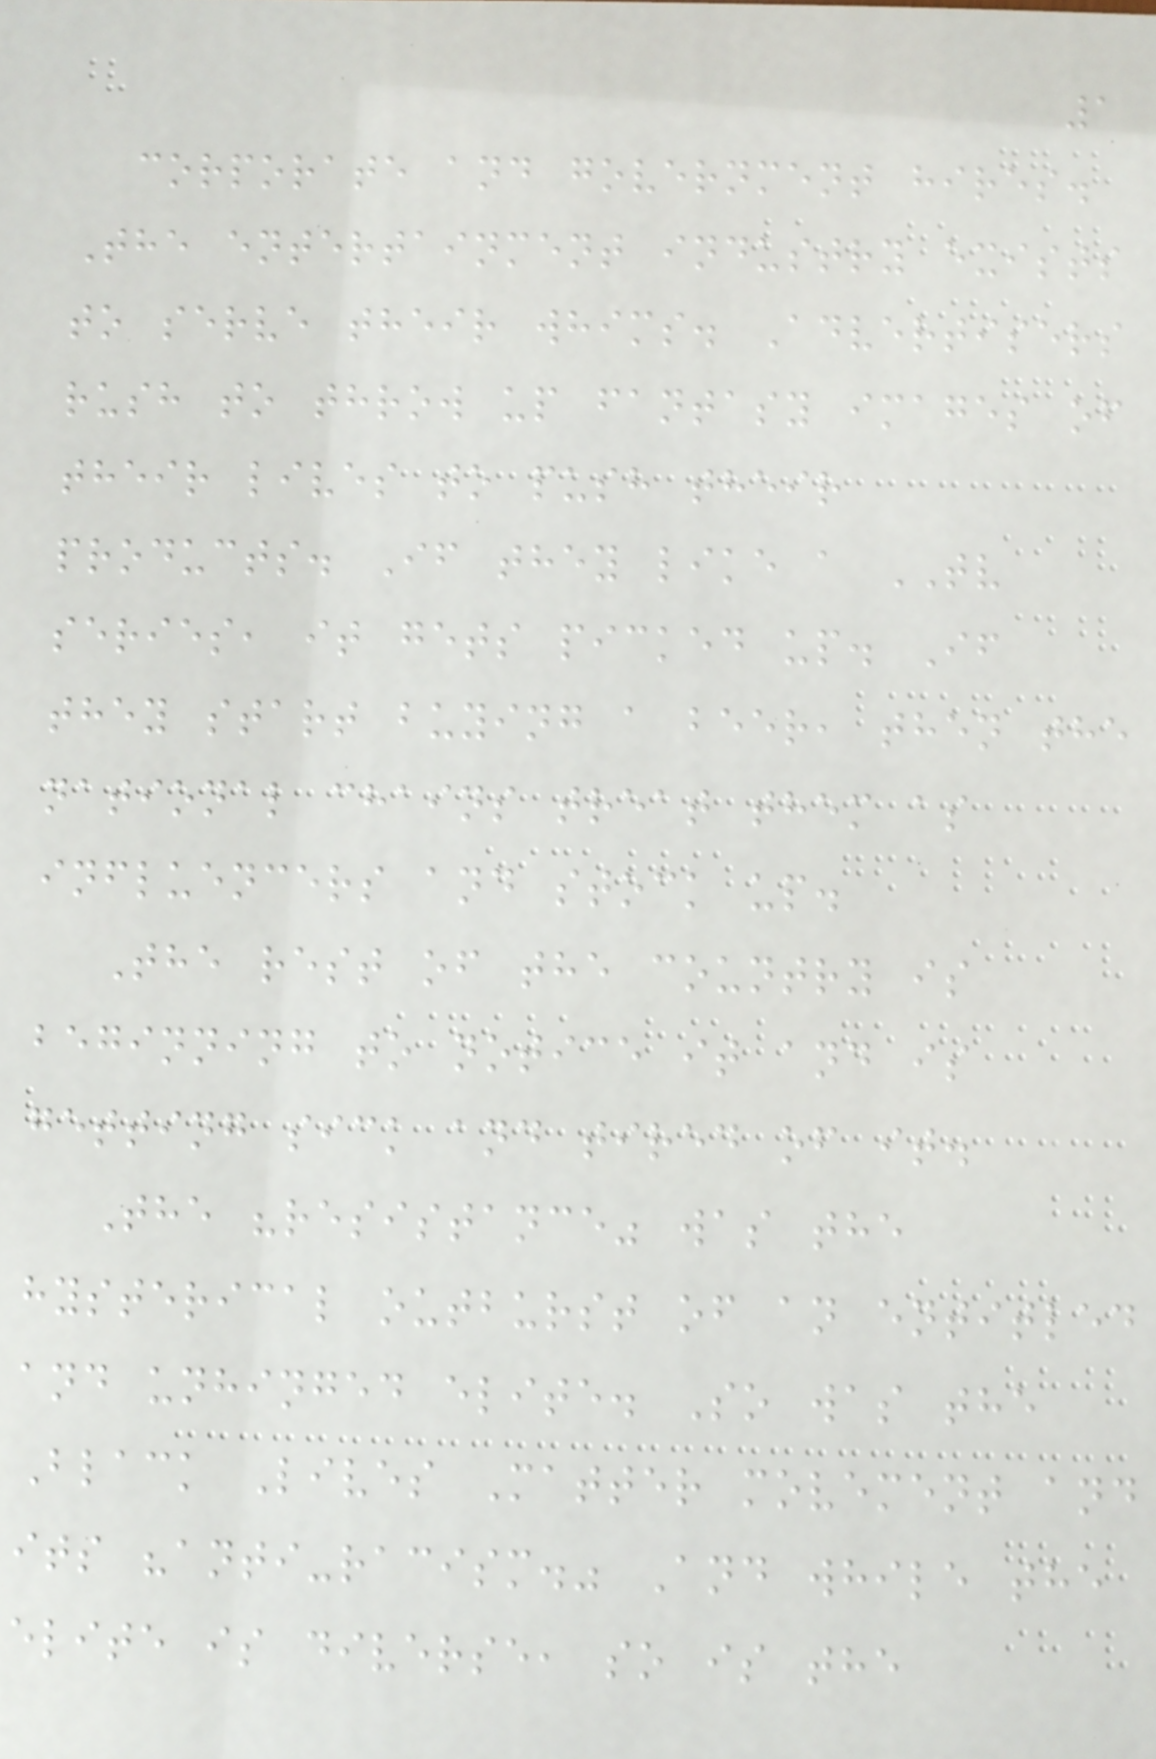1
corporate and government hires.
The entertainment industry exists
to serve their whims. Advertisers
rush to throw up fantasy images of
their lives to push their
products. If they like a TV
series, it gets picked up. If
they start buying a beer, then the
national chains treat them as
influencers and stock up.
The rest of the country is
beginning to notice it and is
getting sick and tired of it.
The "resistance" was the
hysterical outburst of an entitled
and unhinged elite. So was the
Black Lives Matter movement and
its "anti-racism." And while the
elite is diverse, so is the
